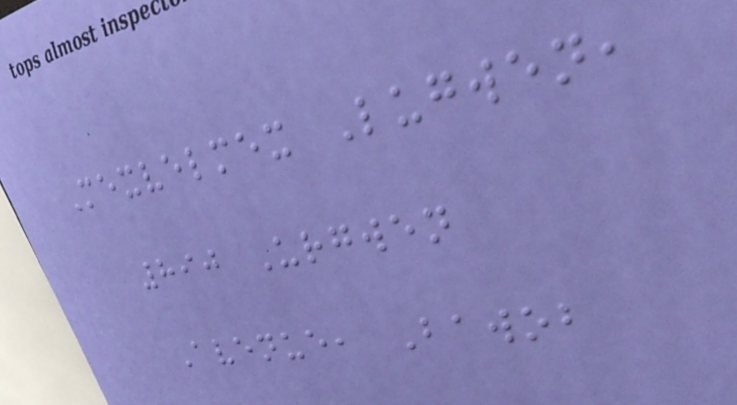Mexvelmex Lugwen,
890 Urgwen
Avenue, Bawob
